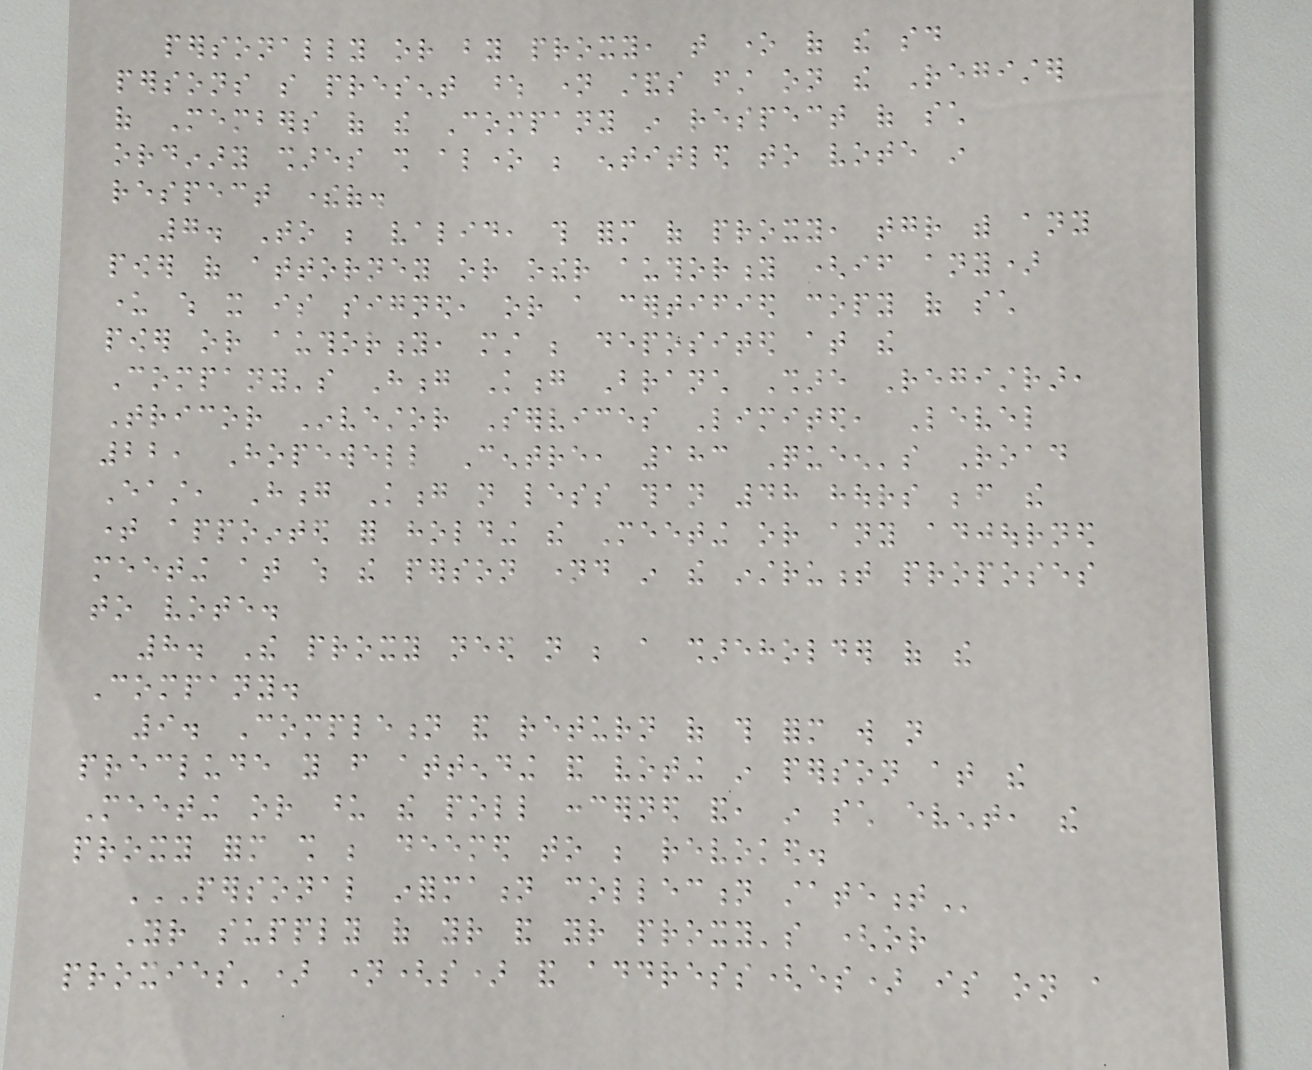personally or by proxy, that one of the said
persons so present whose name stands first on the Register
of Members of the Company in respect of such
ordinary shares shall alone be entitled to vote in
respect thereof.
7. To be valid, this form of proxy, together with any
power of attorney or other authority (if any)
under which it is signed, or a certified copy of such
power or authority, must be deposited at the
Company's Hong Kong Branch Share Registrar,
Tricor Investor Services Limited, Level
22, Hopewell Centre, 183 Queen's Road
East, Hong Kong not less than 48 hours before the
time appointed for holding the Meeting or any adjourned
meeting at which the person named in the instrument proposes
to vote.
8. The proxy need not be a shareholder of the
Company.
9. Completion and return of this form will not
preclude you from attending and voting in person at the
Meeting or upon the poll concerned and, in such event, the
proxy form shall be deemed to be revoked.
PERSONAL INFORMATION COLLECTION STATEMENT
Your supply of your and your proxy's (or
proxies') name(s) and address(es) is on a
